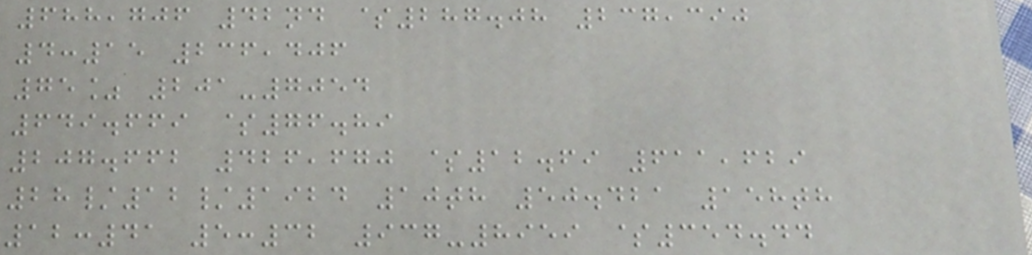688,706 42nd $287.08 237,390
4:15 236,406
75% 201-7054
649.669 $76.89
207.662 426,670 $12.69 611,629
28/12/1924 10th 50.421 158th
12:41 5:32 937-8959 $354.44
